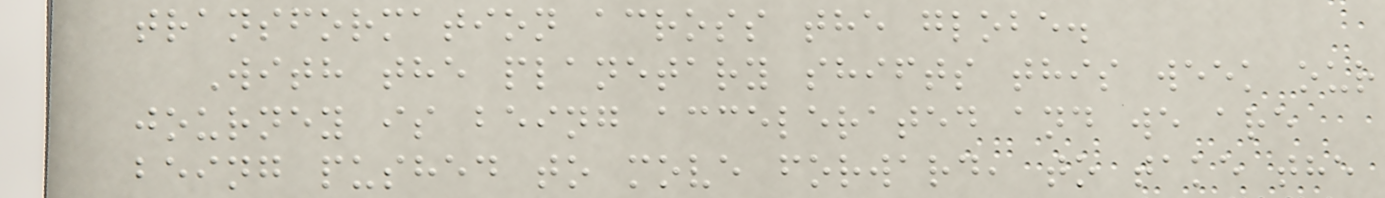transformation across the globe.
With the planetary shifts this week our
journey is being accelerated and we are
being pushed to move forward, to take the
